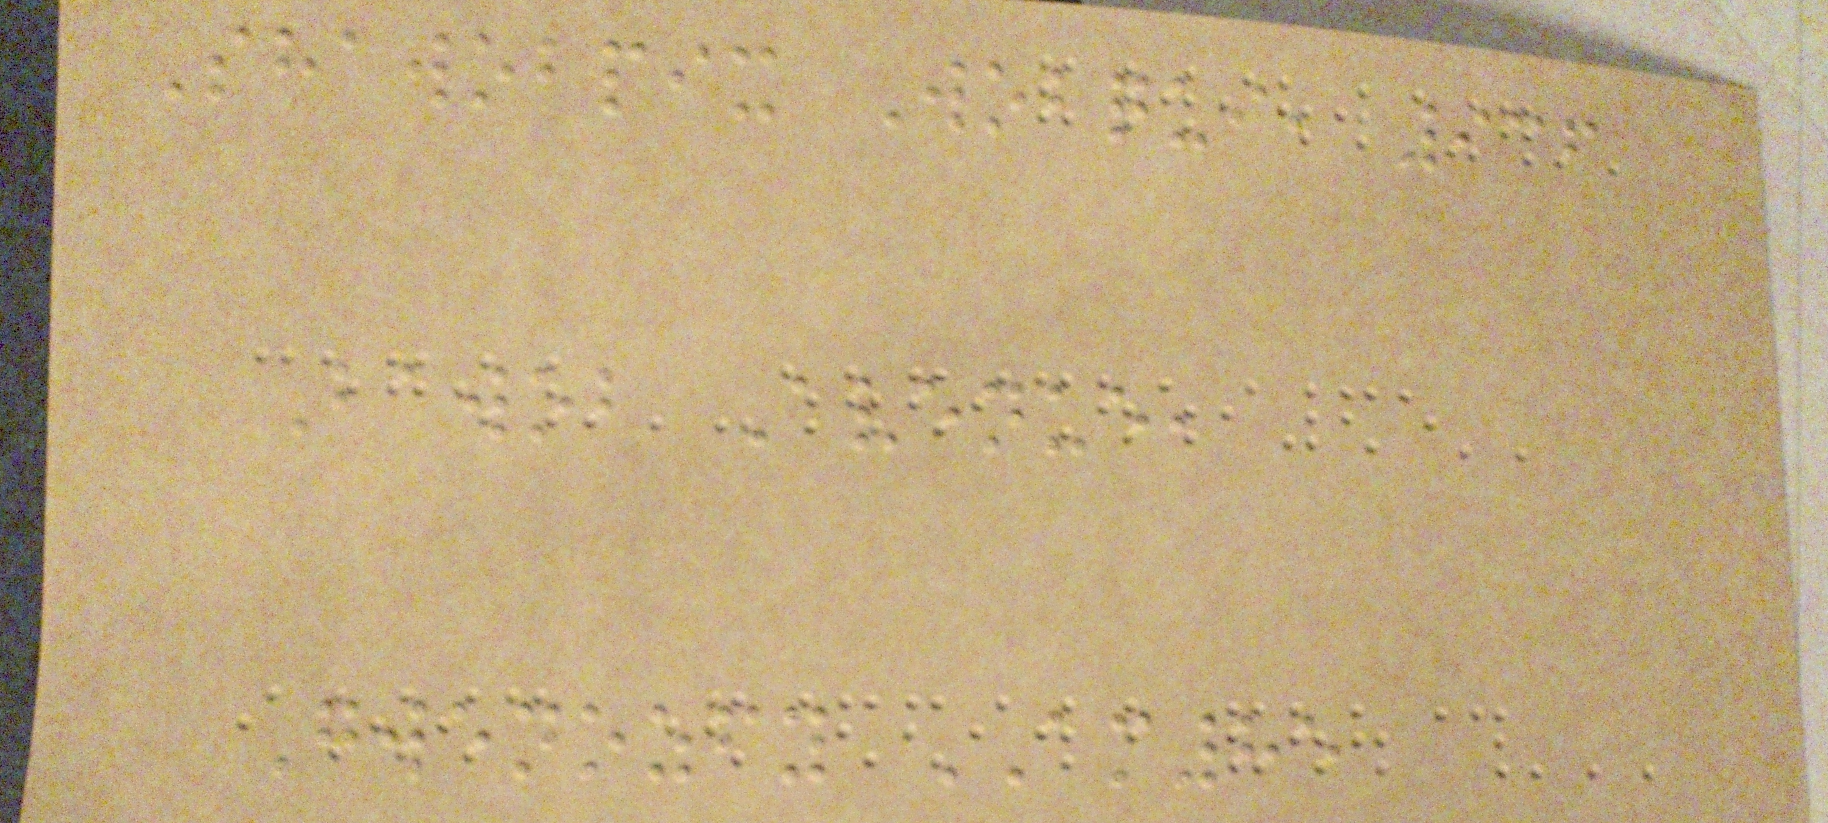Shawobpix Wobqui, 936
Bawob Avenue,
Gwenozfy AM85
